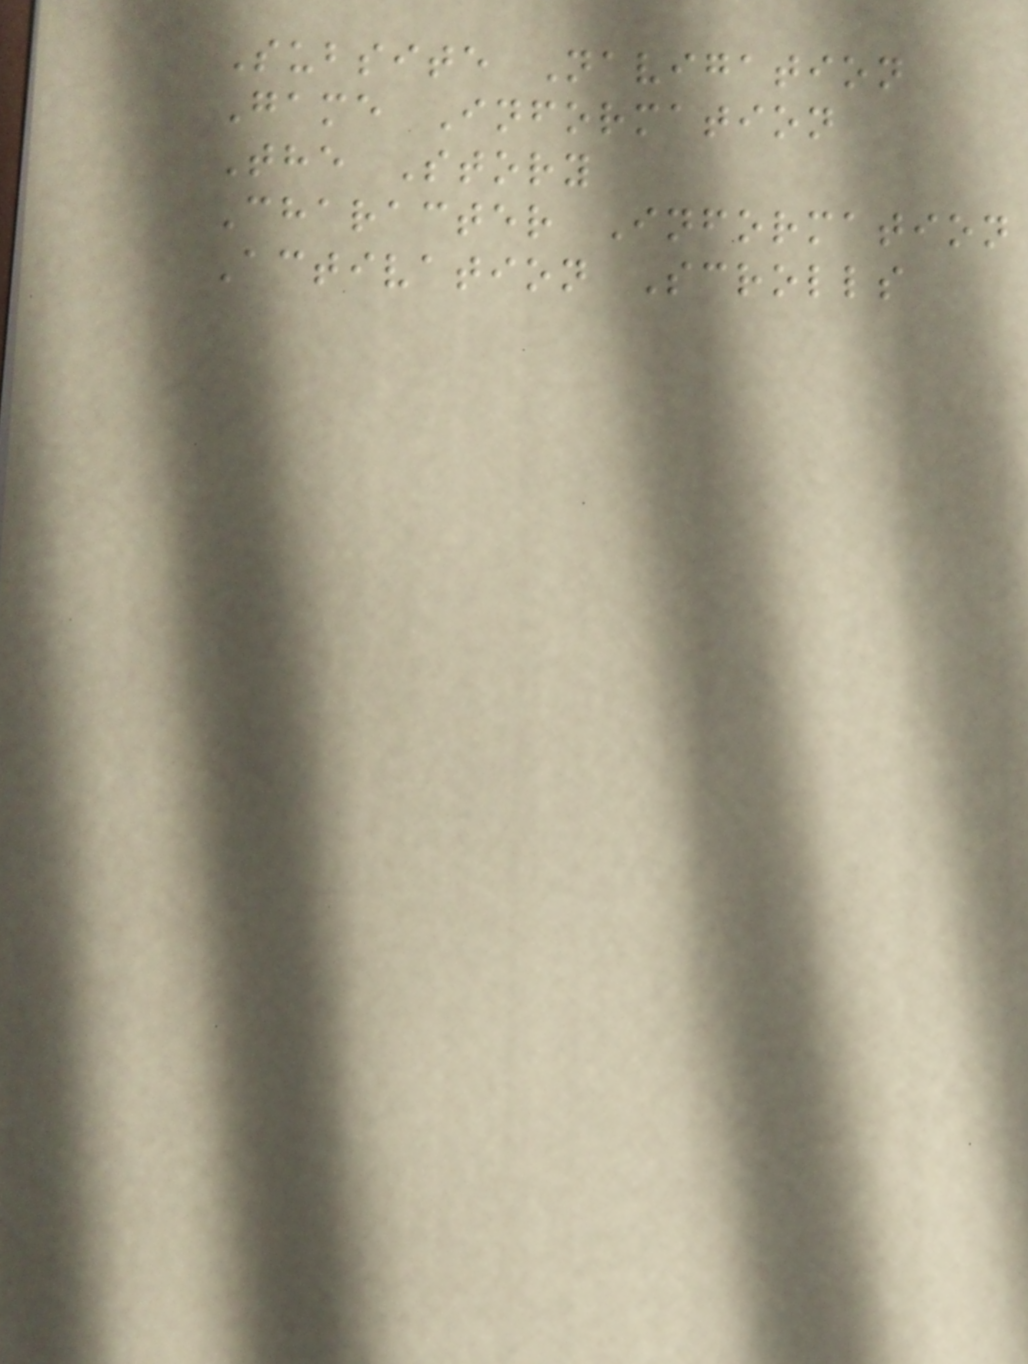Subsite Navigation
Game Information
The Story
Character Information
Activation Scrolls
